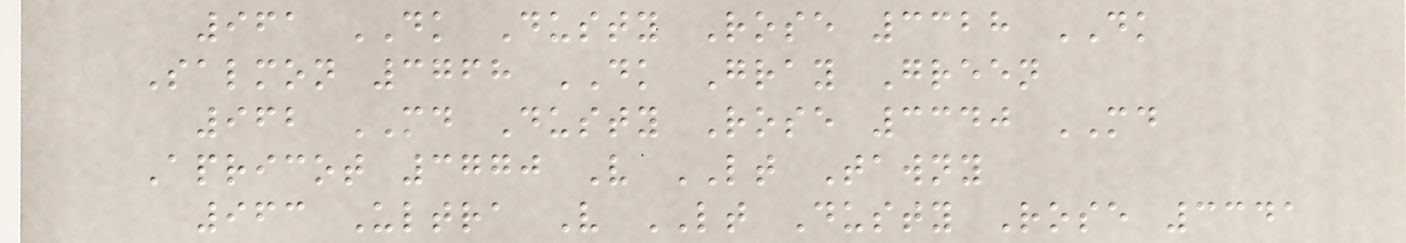961 DK Dusty Rose 3328 DK
Salmon 3768 DK Gray Green
962 MD Dusty Rose 3340 MD
Apricot 3770 V LT Tawny
963 Ultra V LT Dusty Rose 3341
